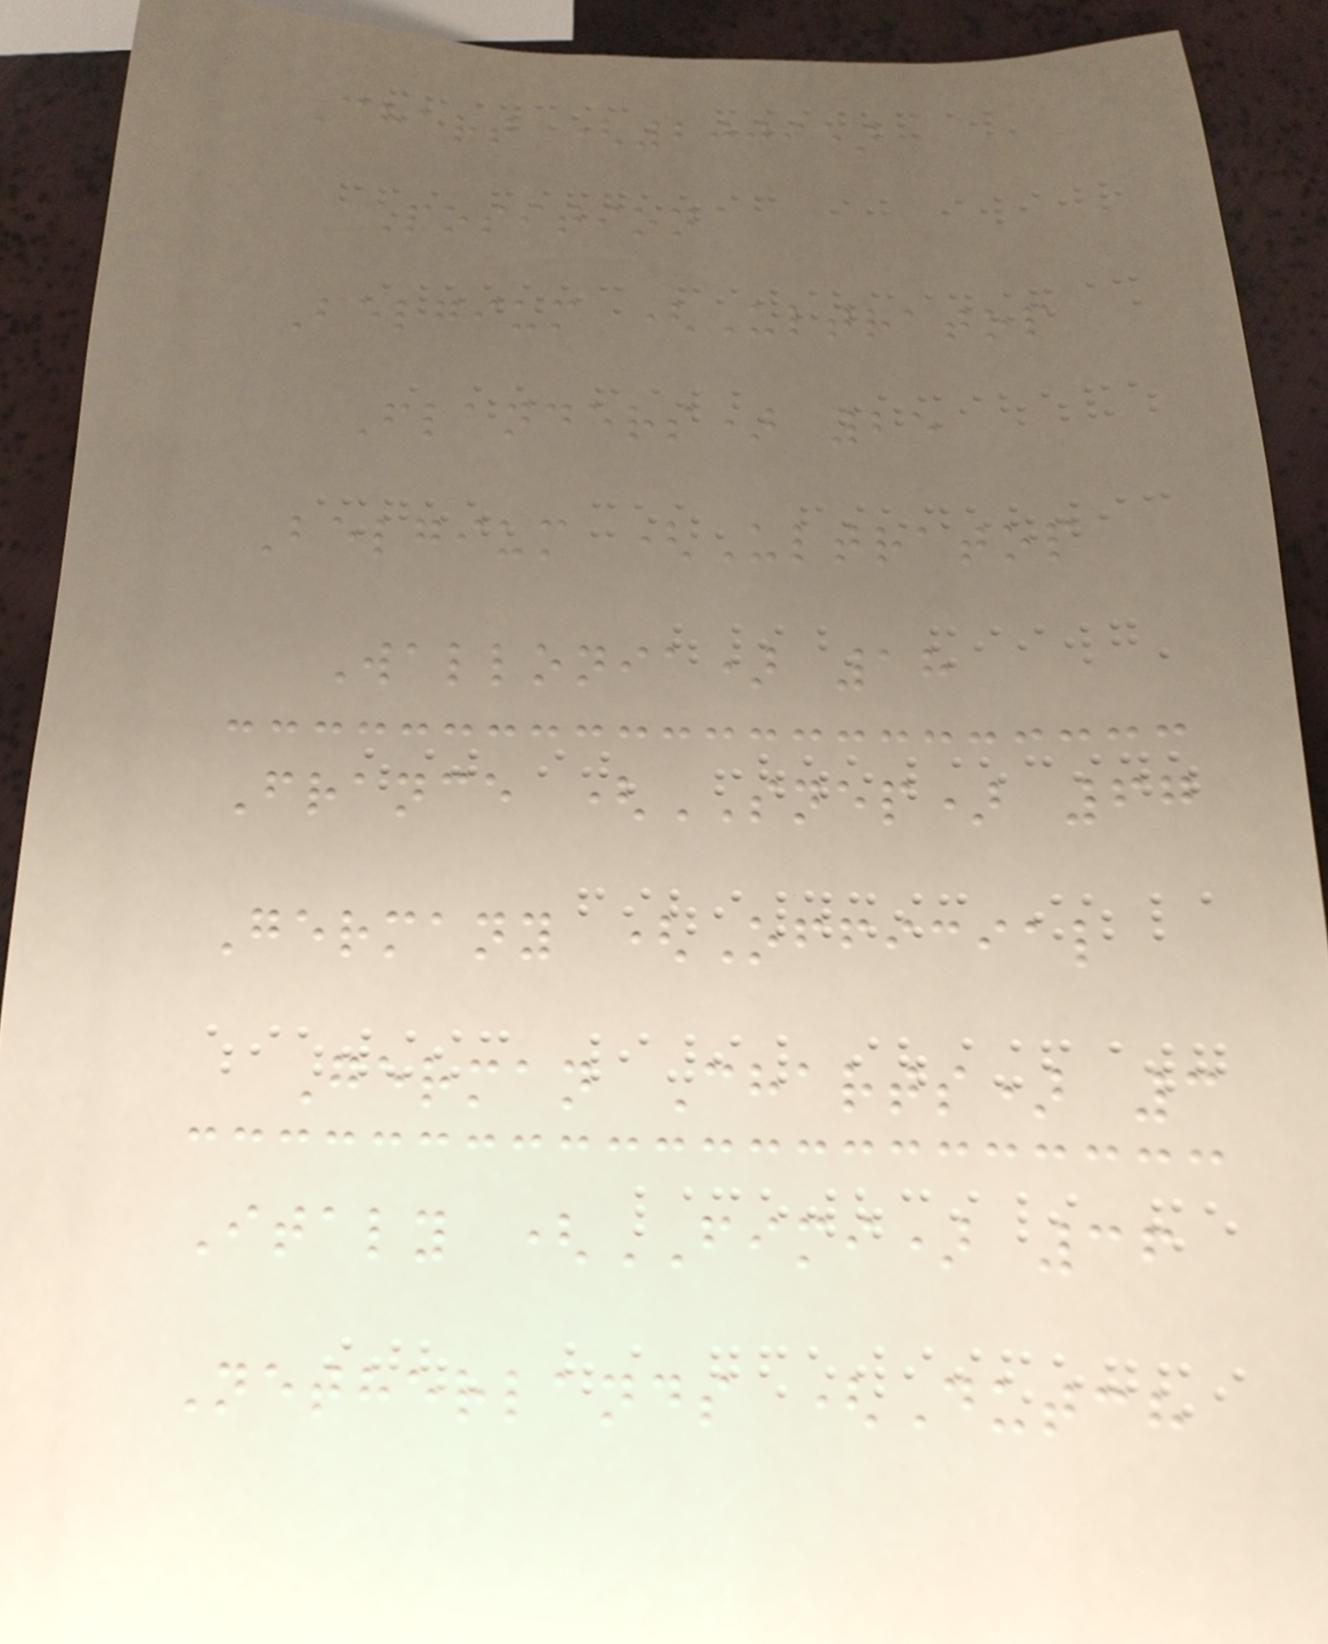Chart (2009)
Position
Belgium (Ultratop
Flanders) 25
Belgium (Ultratop
Wallonia) 18
France (SNEP) 67
Germany (Official
German Charts) 3
Italy (FIMI) 36
Netherlands (Dutch
